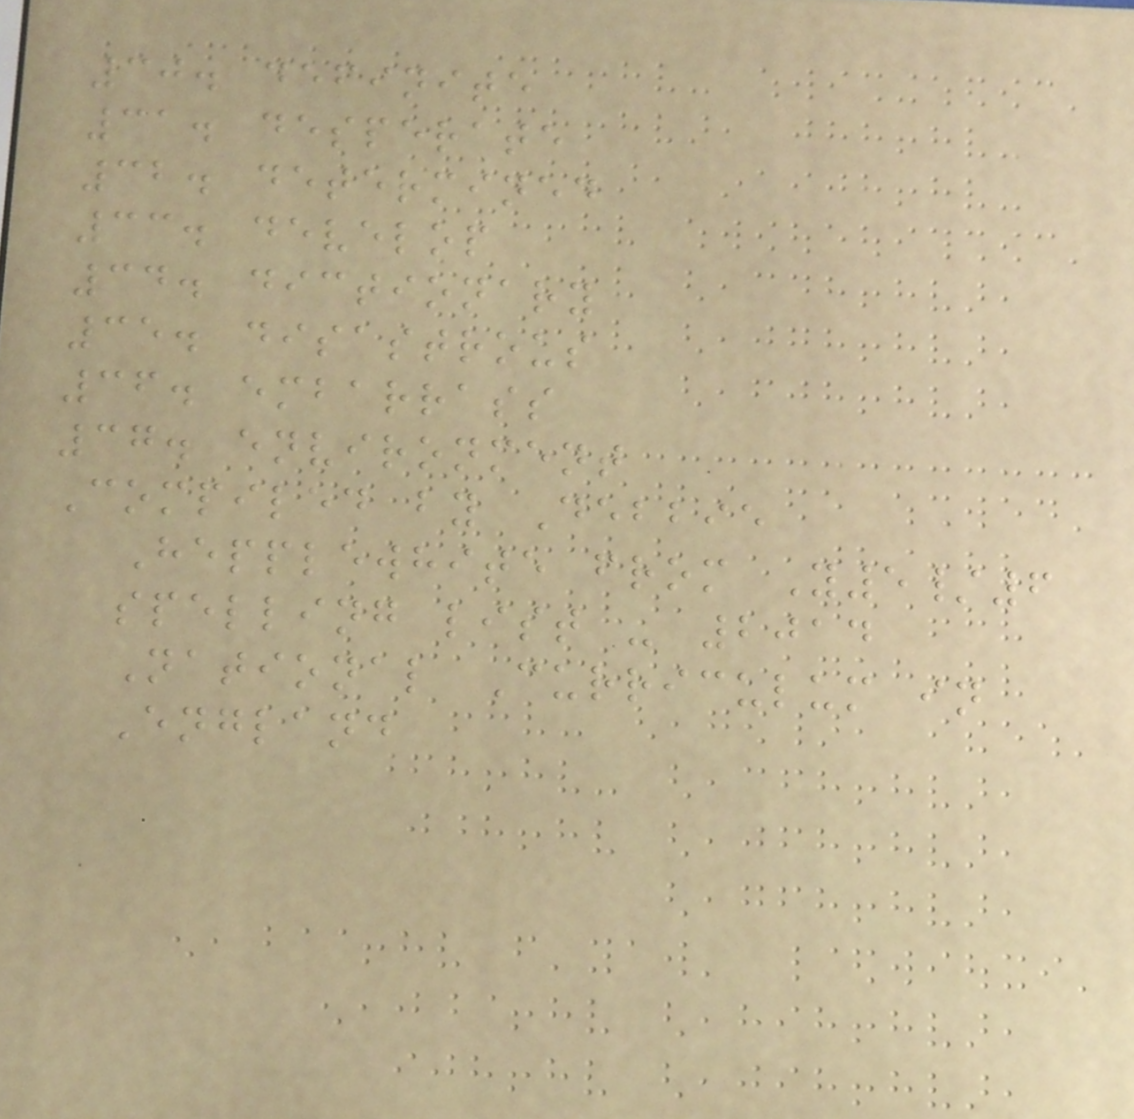30. definite
31. desperate
32. determined
33. develop
34. dictionary
35. disastrous
36. embarrass
37. environment
Compiled by Debbie
Hepplewhite from Y5/6
spelling list - 2014
National Curriculum in
England
